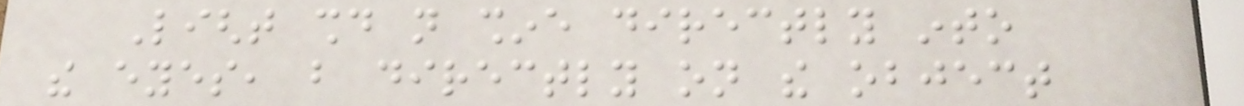Light should not shine directly into
the eyes, but directly on the object
